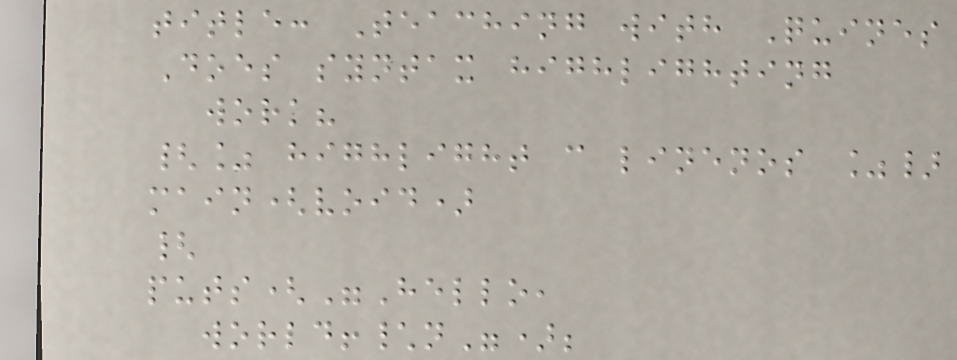title: Teaching with Quines
Does syntax highlighting
work?
{% highlight c linenos %}
main(void)
{
puts("Hello,
world!\n");
